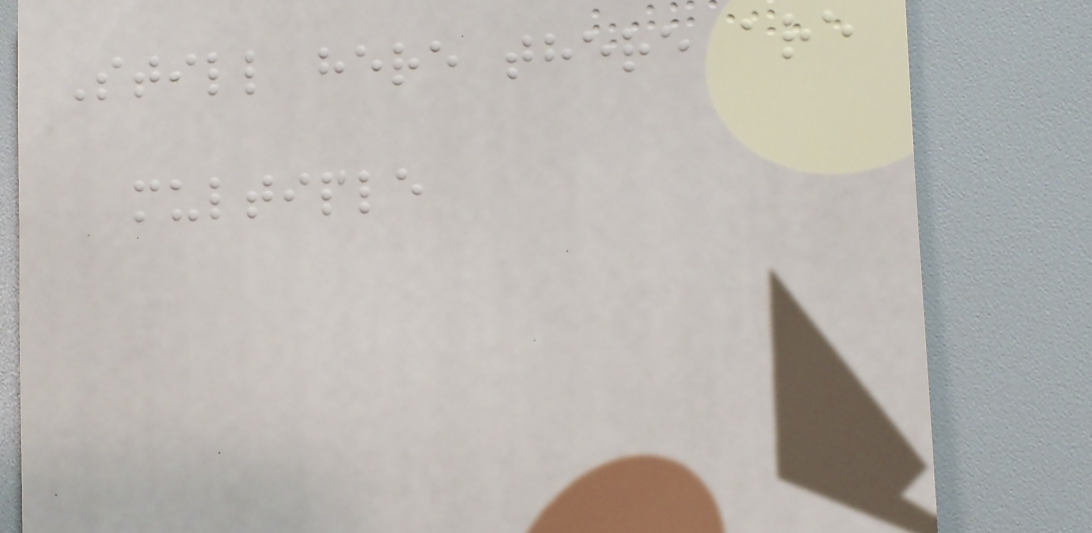Still here there are
multiple
